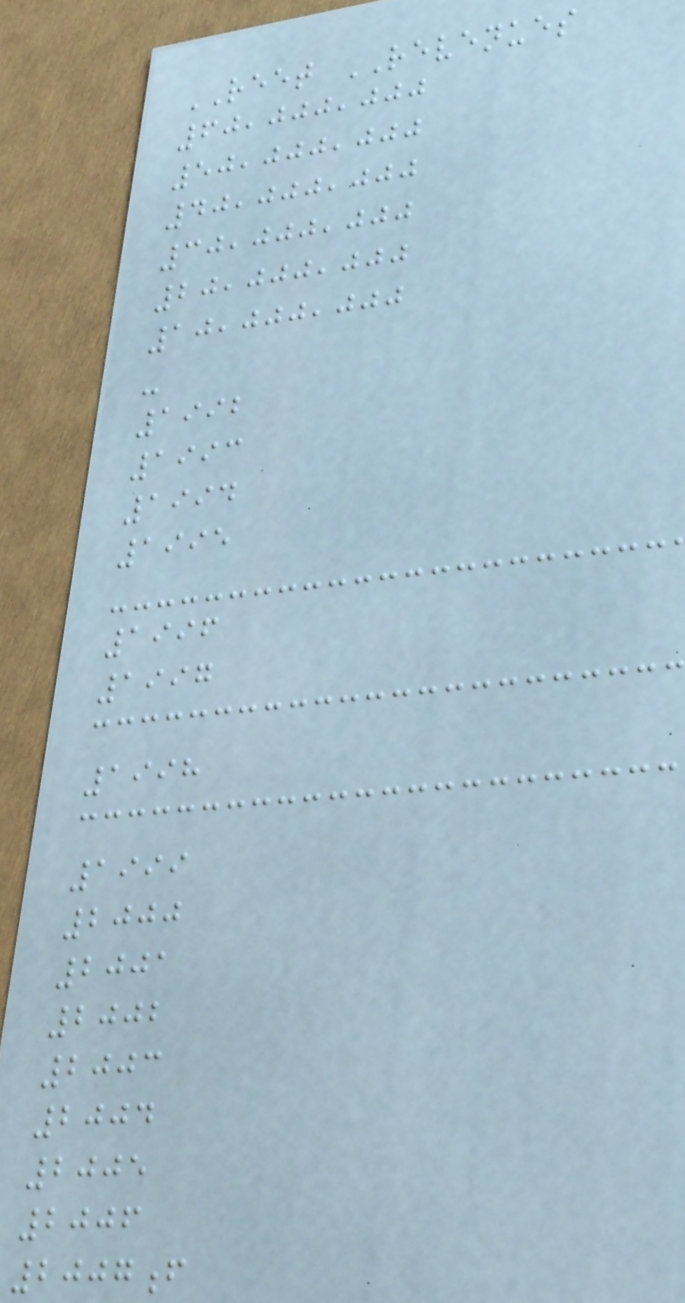REET REVENUES
60,000,000
50,000,000
40,000,000
30,000,000
20,000,000
10,000,000
-
1992
1993
1994
1995
1996
1997
1998
1999
2000
2001
2002
2003
2004
2005
2006
2007f
